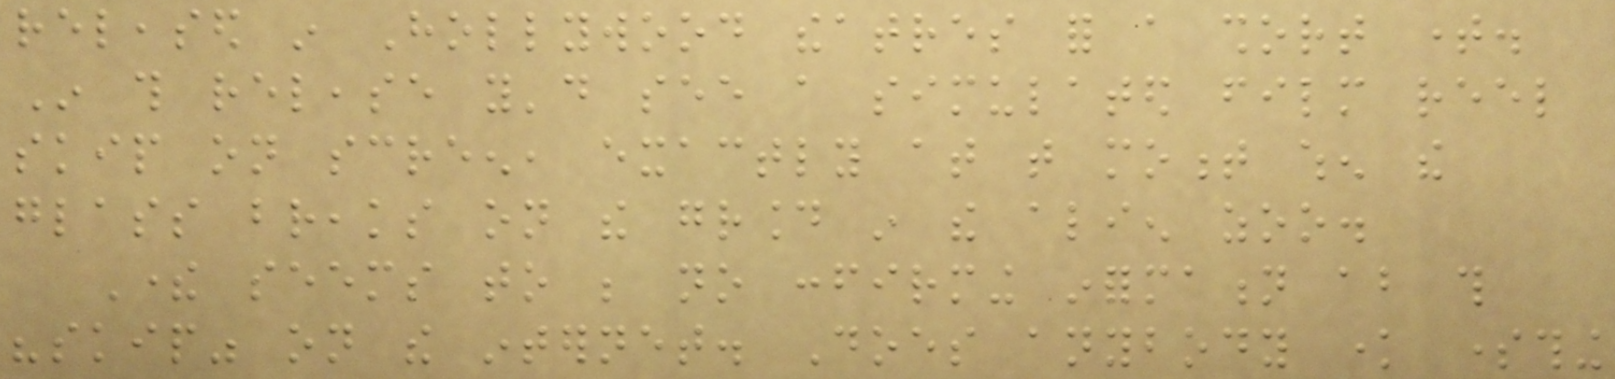released in Hollywood theatres for a short time.
In this release you'd see a simulated film reel
skip on screen, exactly at that moment when the
glass breaks on the ground in the alien zoo.
There seems to be no confirming information about this
"skip" on the internet. Does anybody know something
